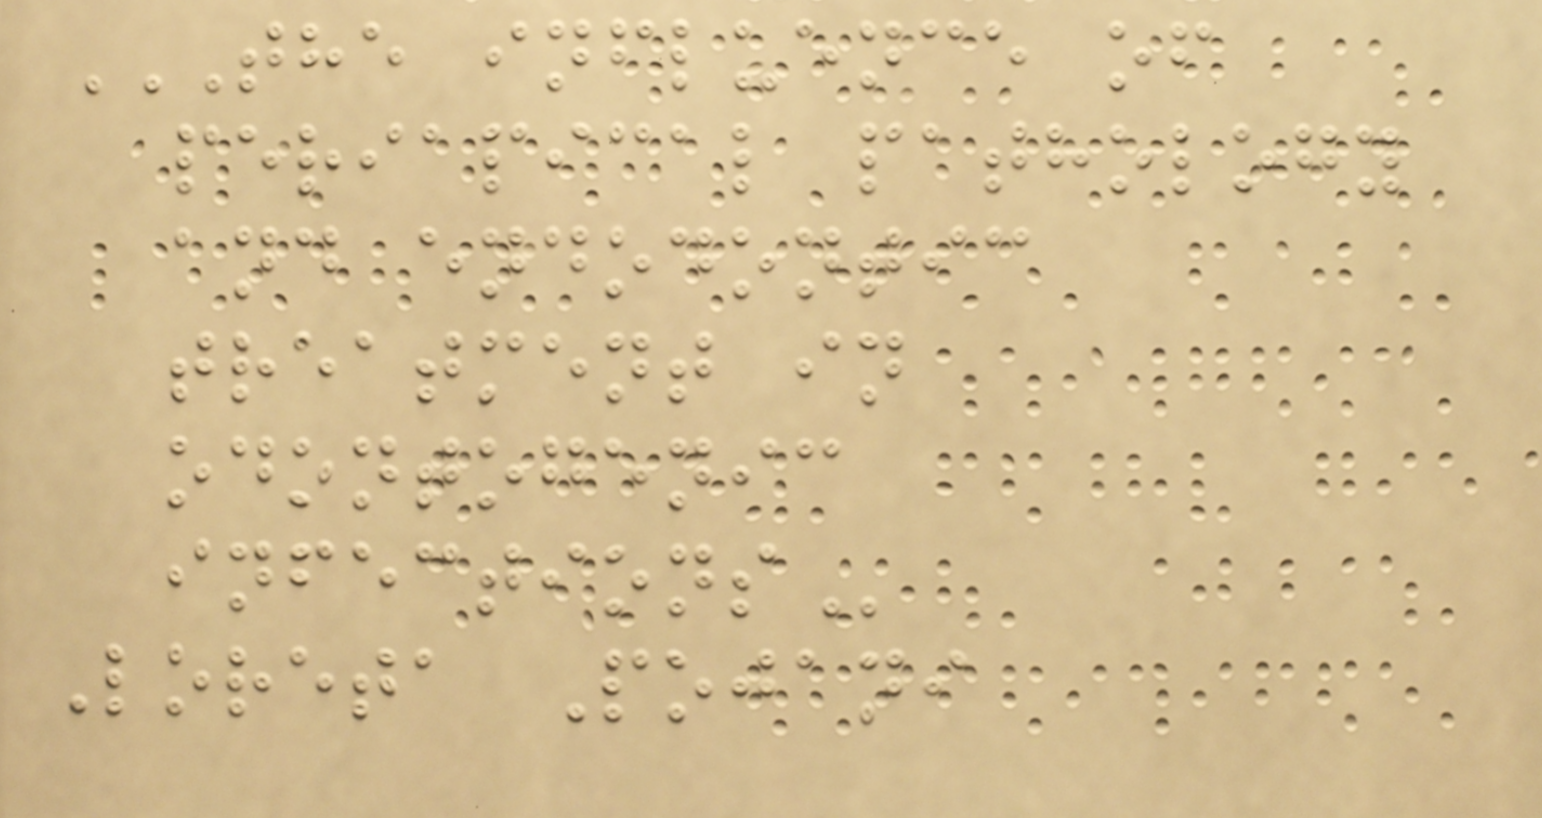THE INFLUENCE OF
PERIAPICAL PATHOLOGY
AND ENDODONTIC
TREATMENT IN
ODONTOGENIC
INFECTIONS
Loreta Pojani
